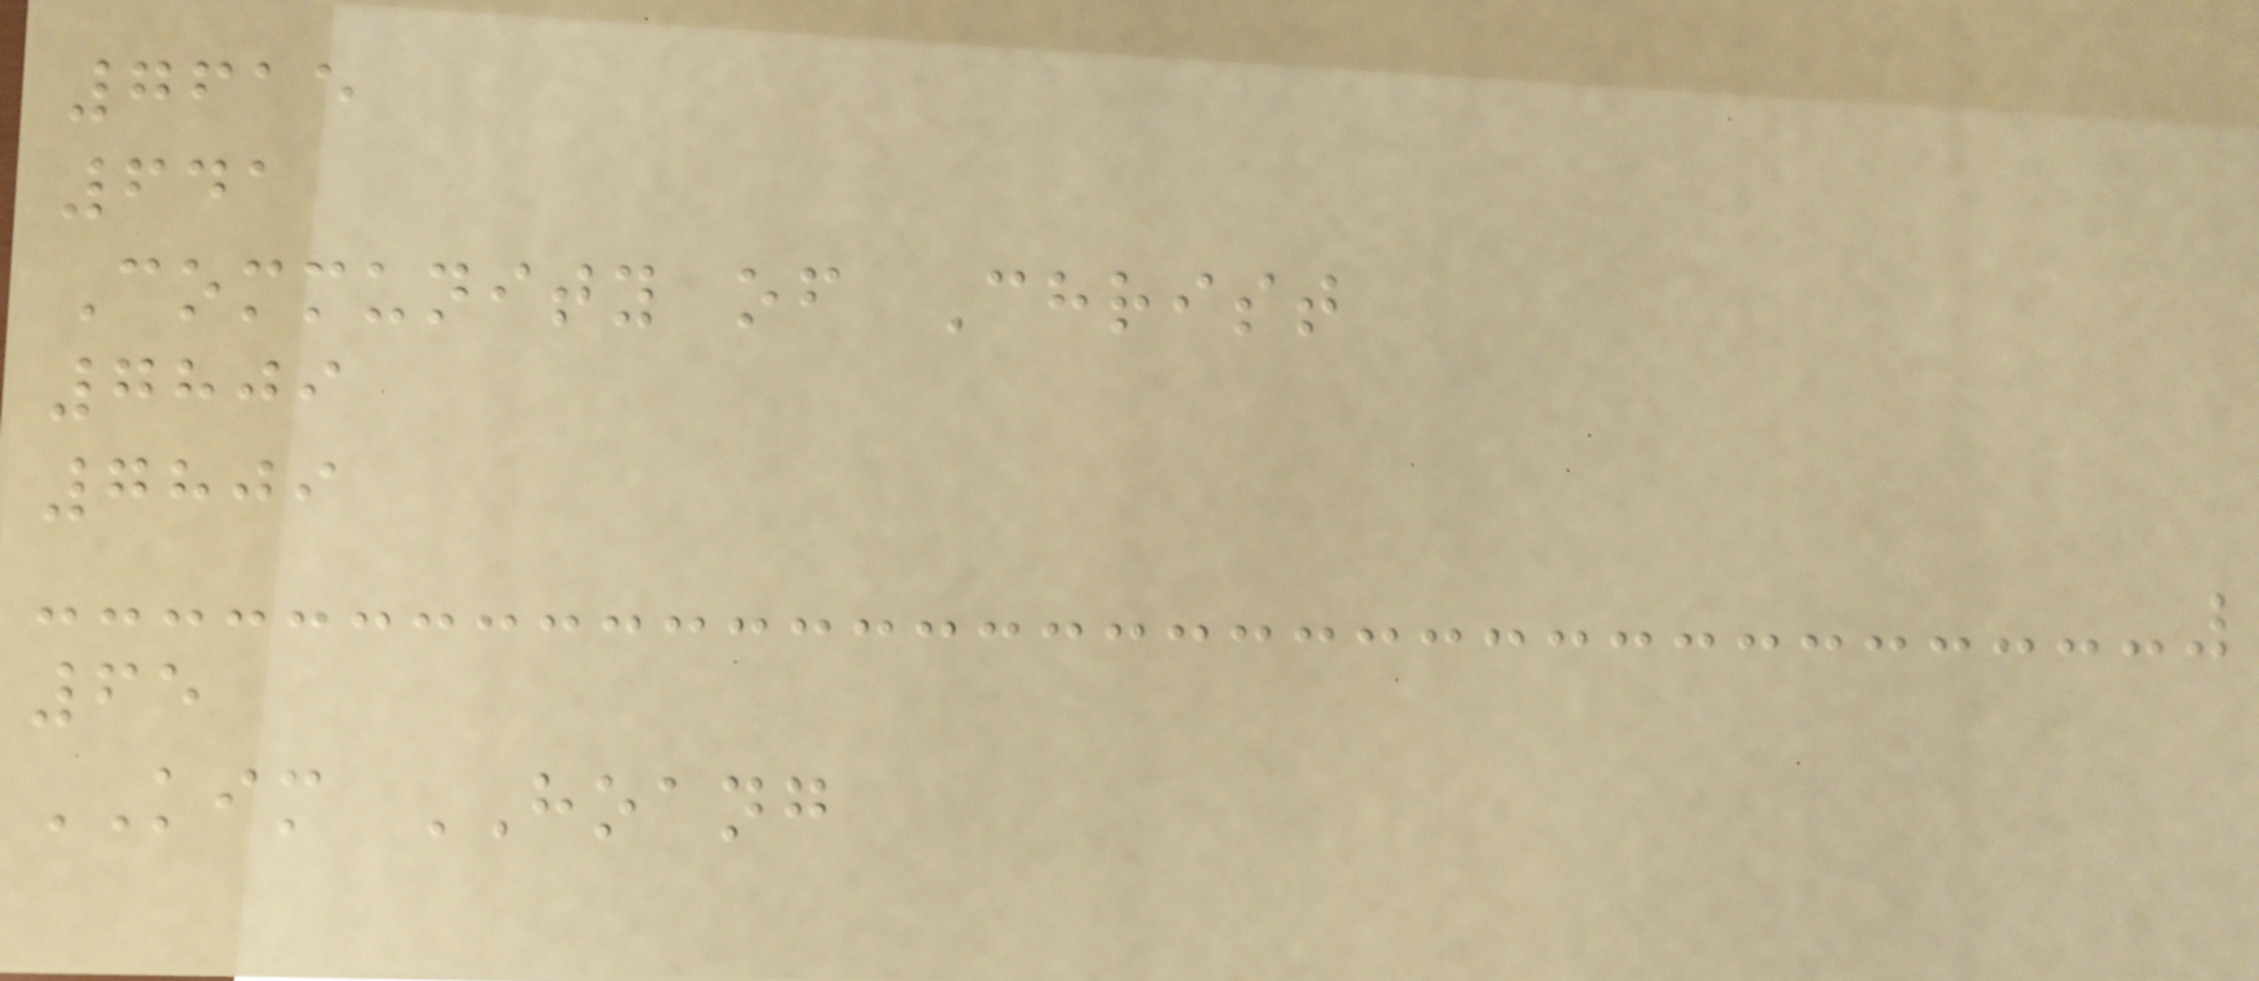7615
641
Community of Christ
7809
7809
65
KIM HOANG
